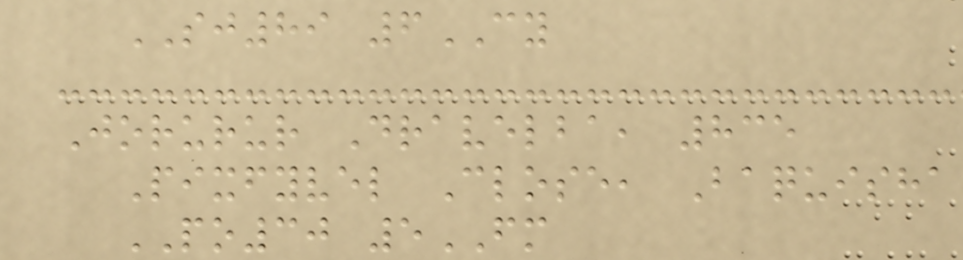SJ89 6CY
Jorurur Dravelba, 835
Pixfyvel Close, Baquisha
PO30 5FM
